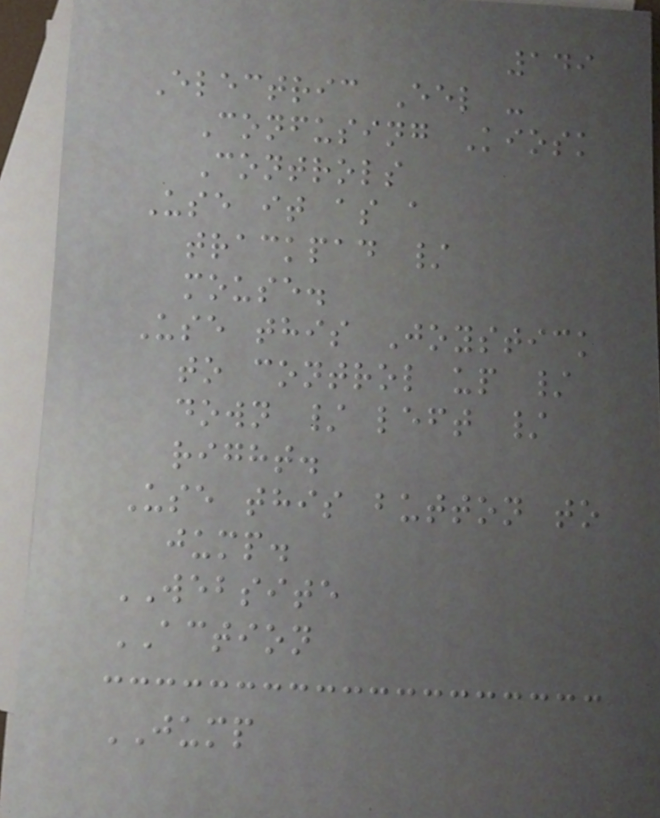149
Electric Eel -
Confusing Kiosk
Controls
Use it as a
trackpad /
mouse.
Use this Joystick
to control up /
down / left /
right.
Use this button to
jump.
WEBSITE
ACTION
JUMP
